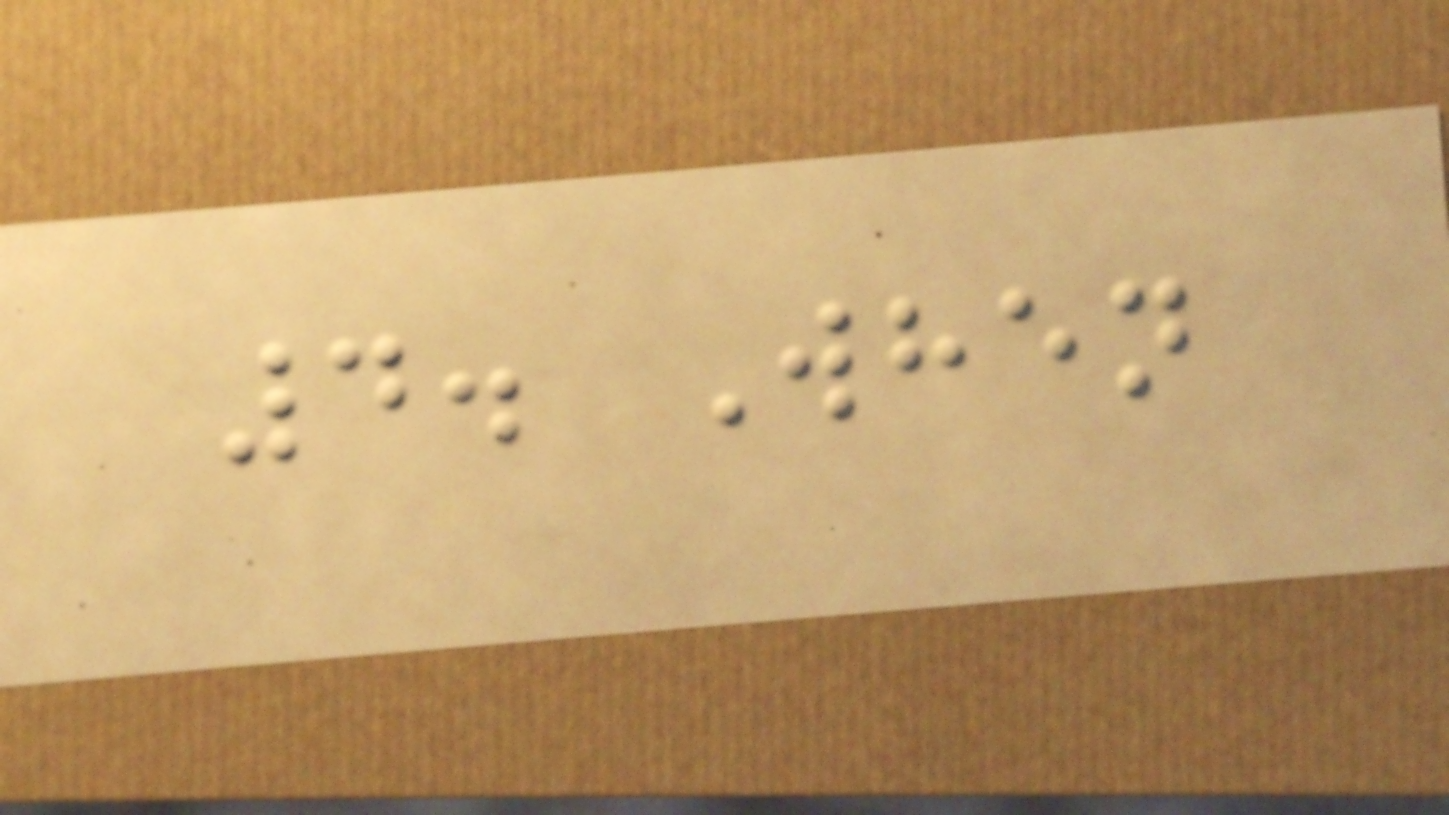4. When
